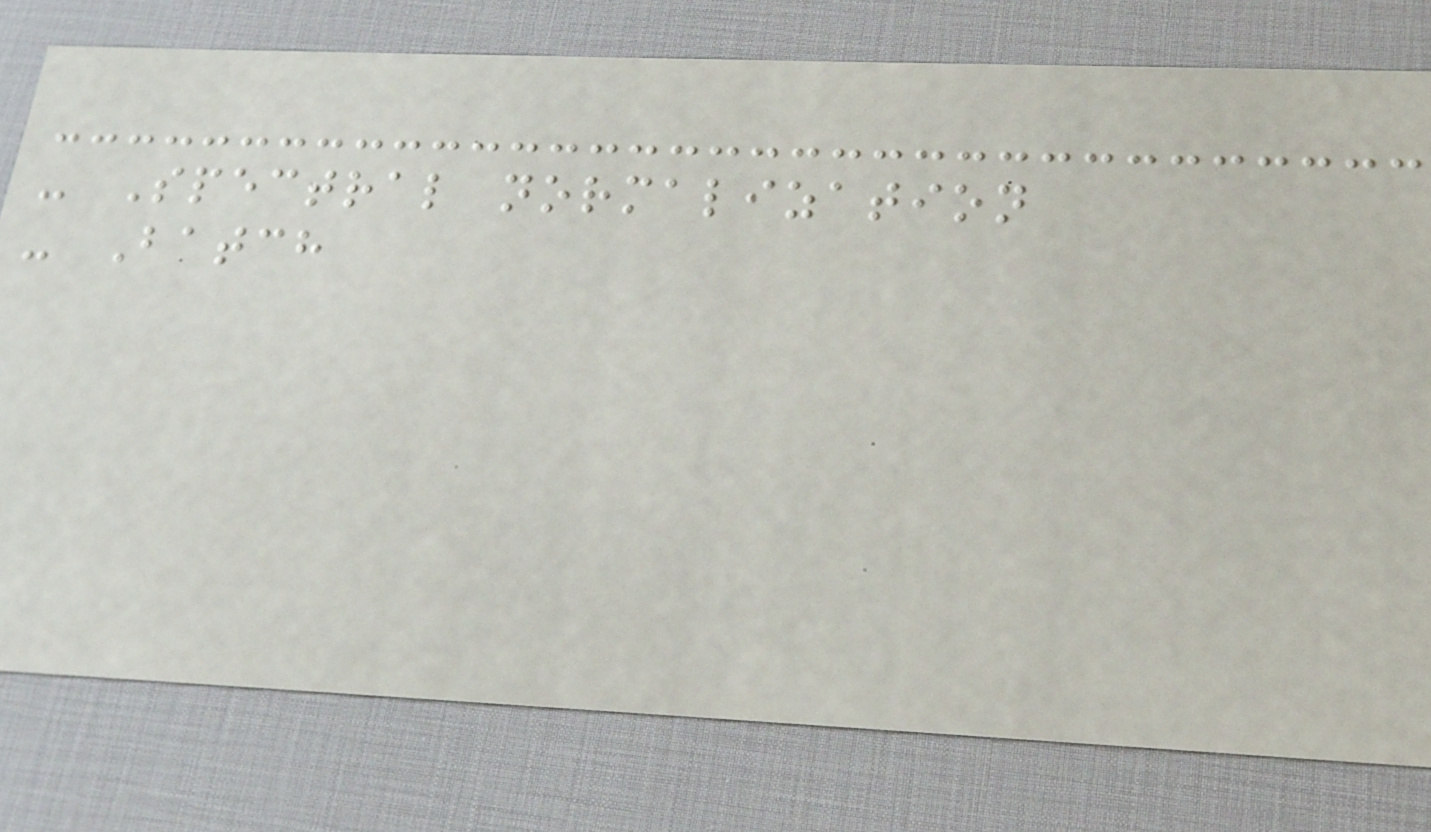- Spectral normalization
- Batch
